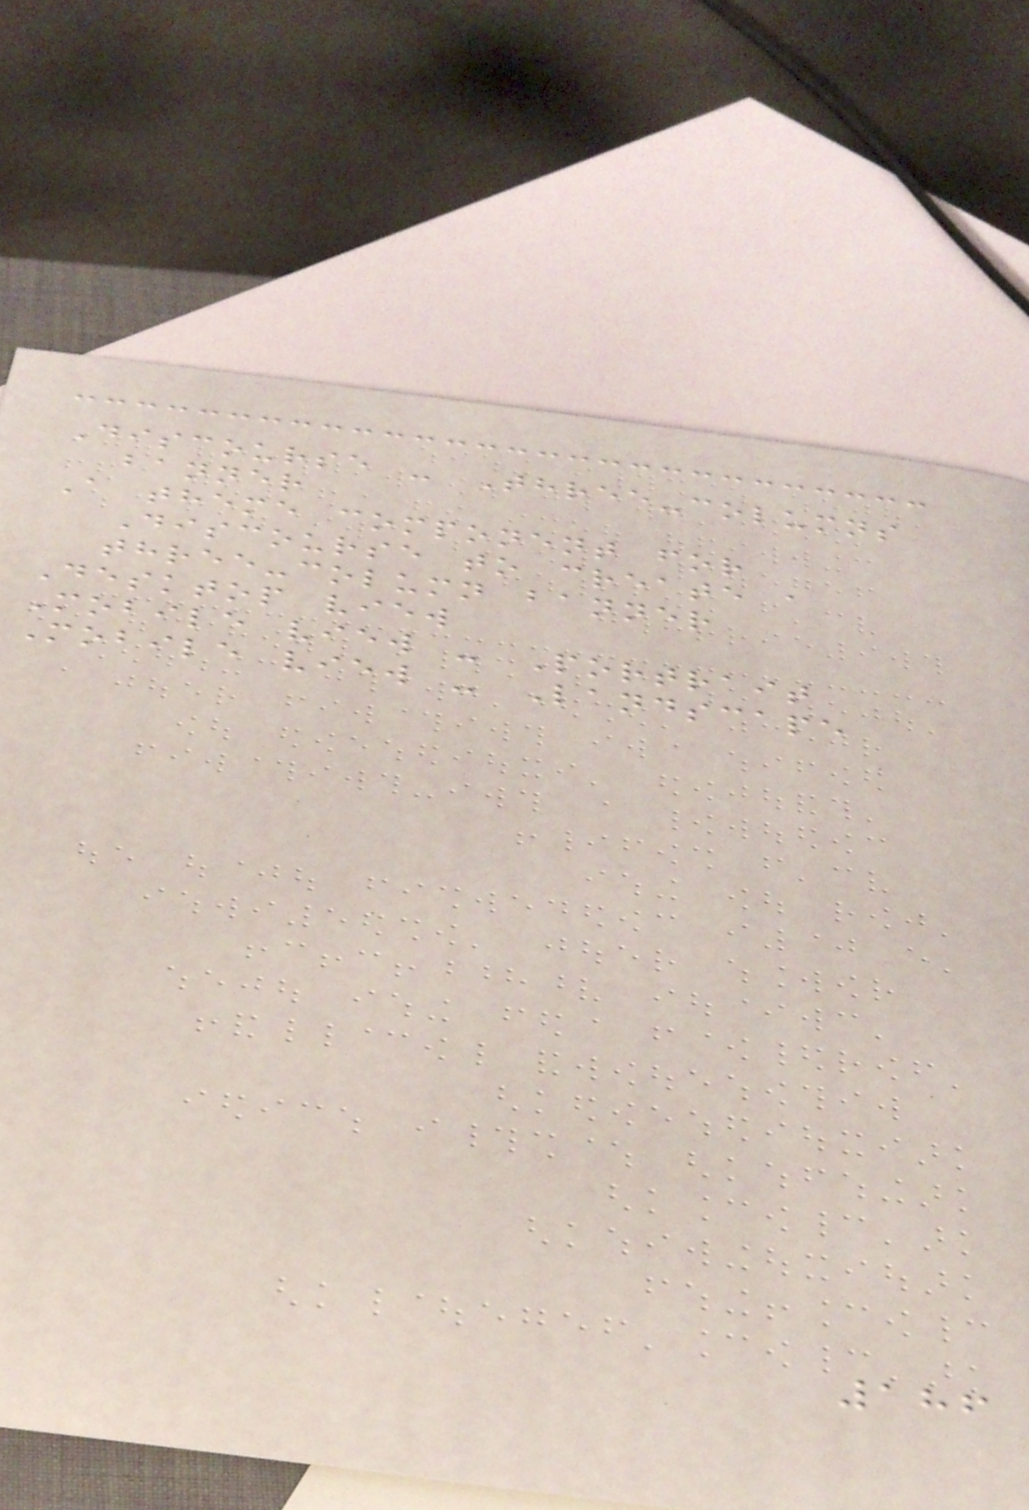Discourse - Three-columns
banner
A theme component for
Discourse to create a
three-column banner
Desktop view
Mobile view - Portrait
Mobile view - Landscape
186
